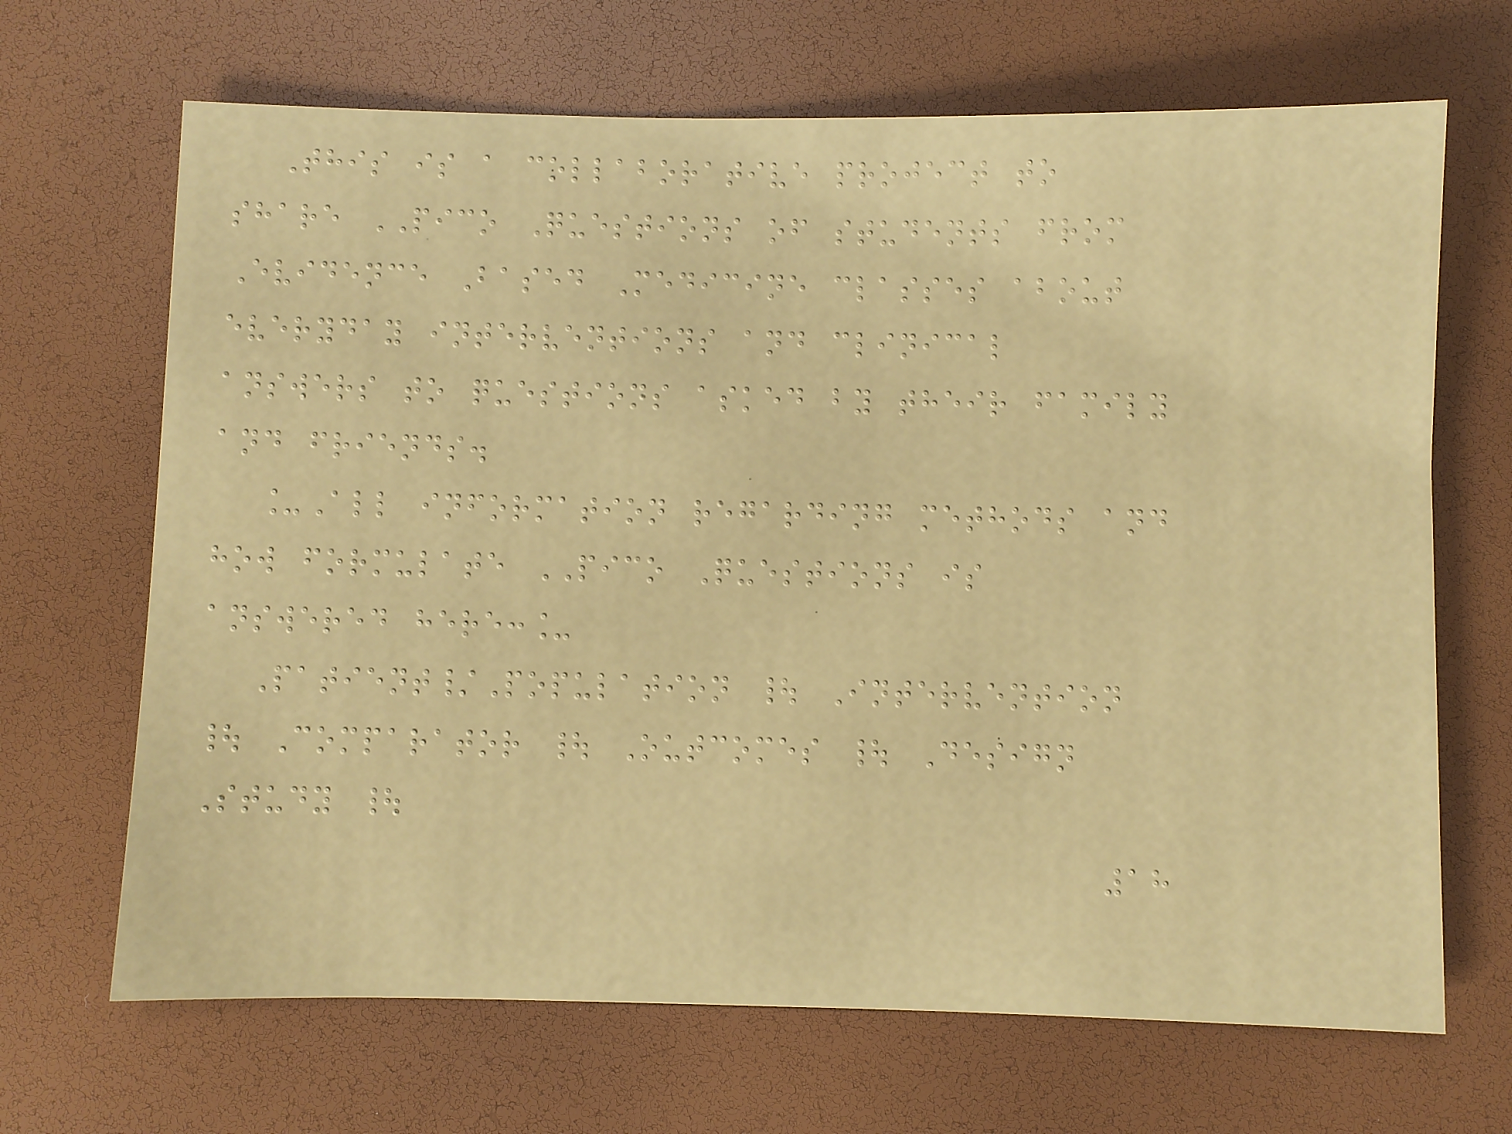This is a collaborative project to
share PICO Questions of students from
Evidence Based Medicine classes about
everyday interventions and clinical
answers to questions asked by their family
and friends.
_All information regarding methods and
how formulate PICO Questions is
answered here:_
Patient/Population | Intervention
| Comparator | Outcomes | Design
Study |
18
